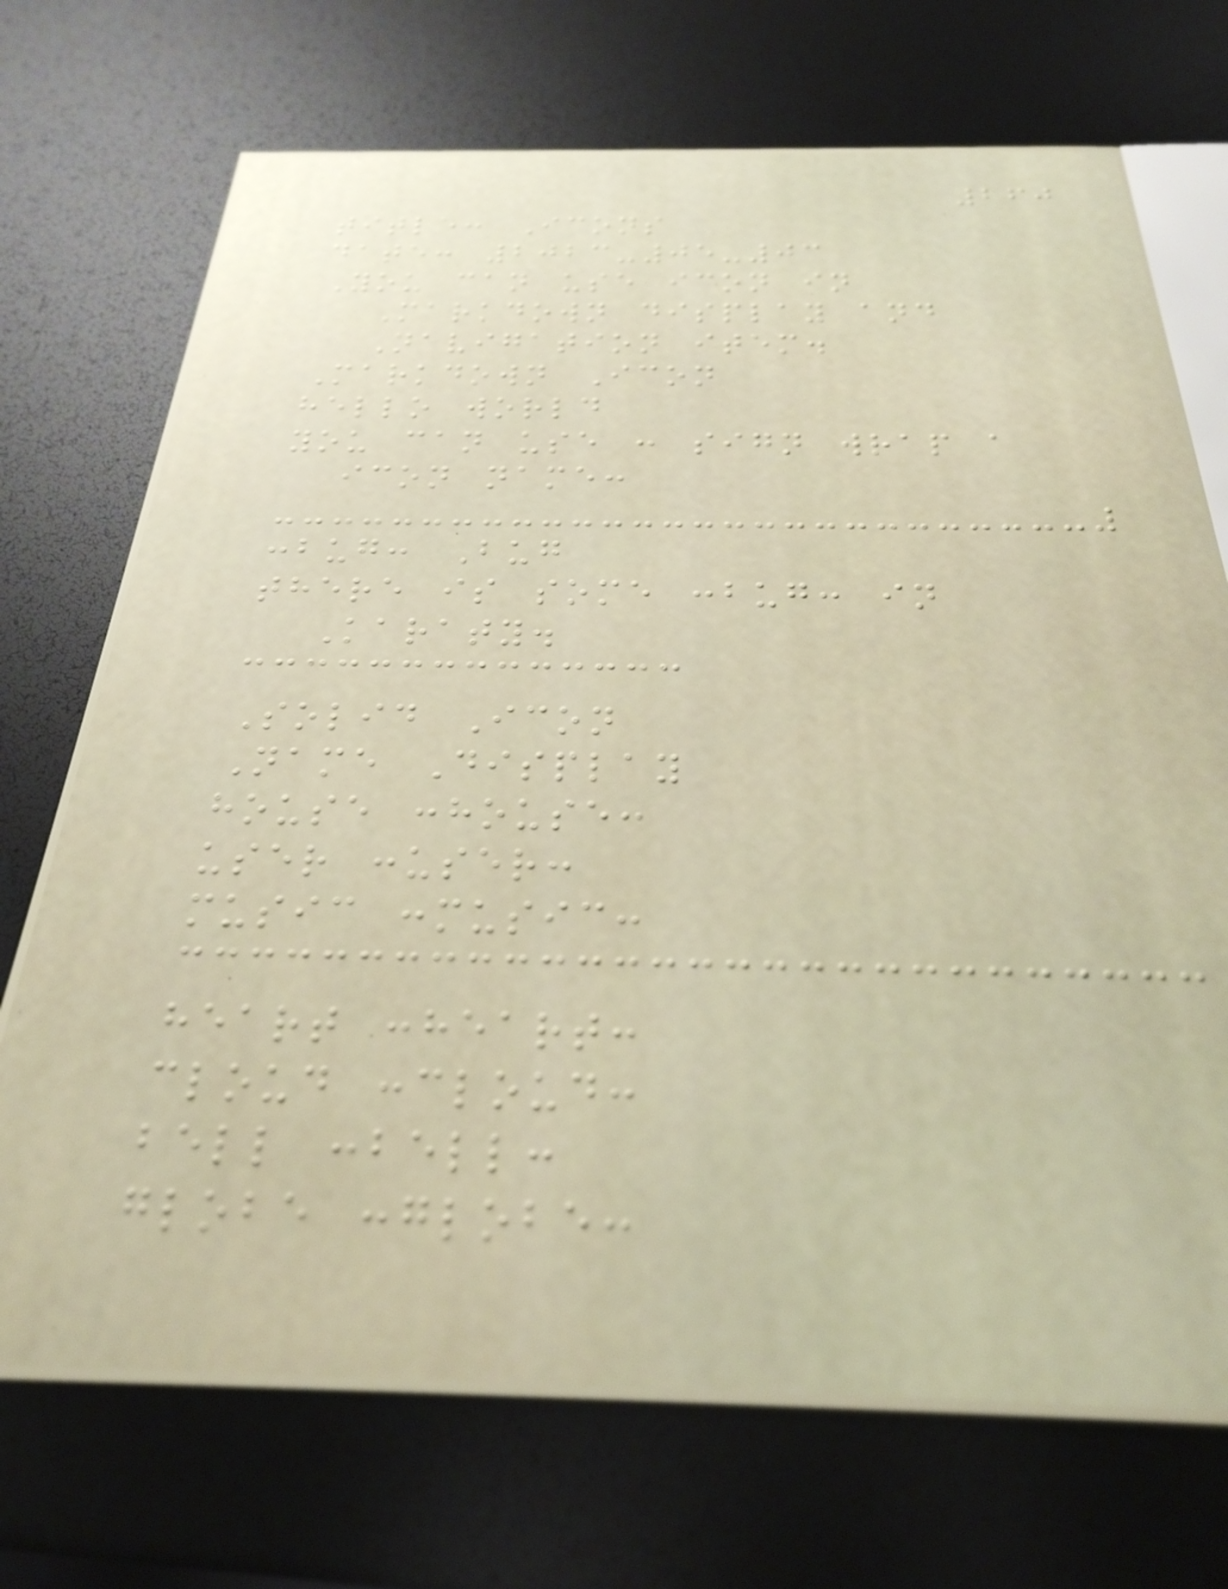260
title: Icons
date: 2023-05-03
You can use icon in
Markdown display and
Navigation item.
Markdown Icon
hello world
you can use : sign wrap a
icon name:
:bug: Bug
there is some :bug: in
Karaty.
Solid Icon
Name Display
house :house:
user :user:
music :music:
heart :heart:
cloud :cloud:
bell :bell:
globe :globe:
